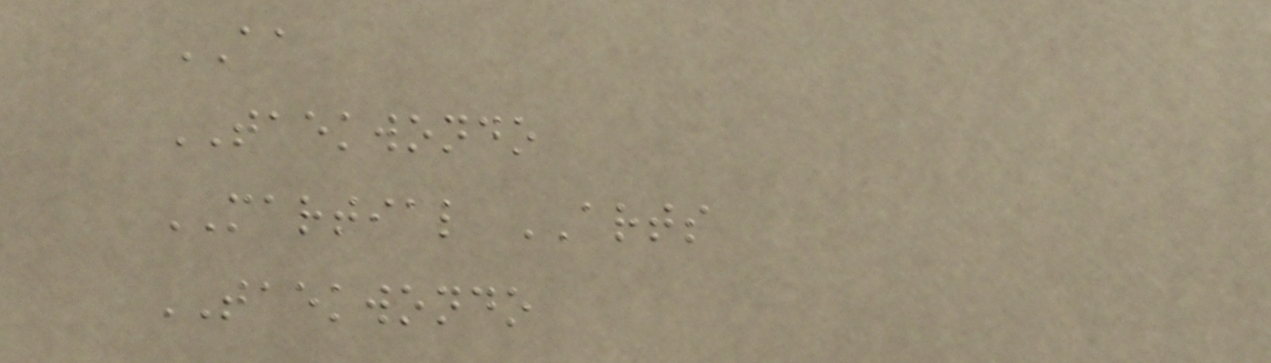AA
TAEKWONDO
MARTIAL ARTS
TAEKWONDO
